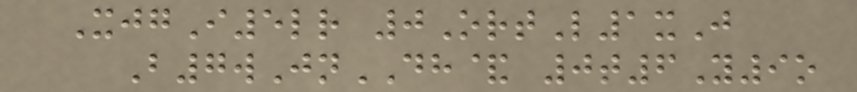XjgI5lr 0OrtL1xJ
B7wJnDH& 0t6Y9o
